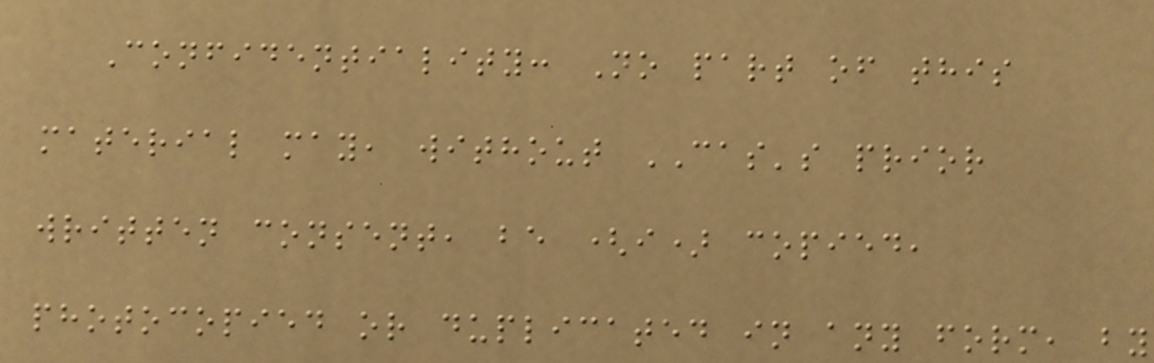Confidentiality: No part of this
material may, without CAS's prior
written consent, be (i) copied,
photocopied or duplicated in any form, by
